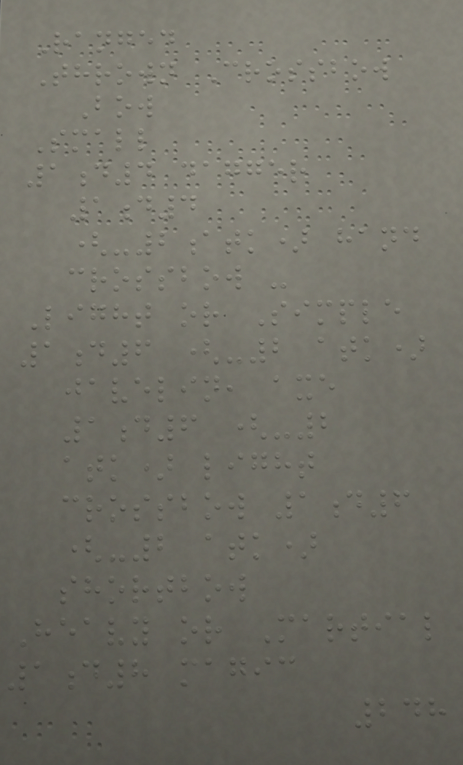Ranged
Thrown Crossbow
Bow
Small
1d4 dagger
1d4
(-2atk) hand
crossbow -
Light or Simple
1d6 (-2 atk)
javelin, axe
1d6 (-2
atk) light
crossbow 1d6
(-2 atk)
shortbow
Heavy or Martial
1d8 magic
248
